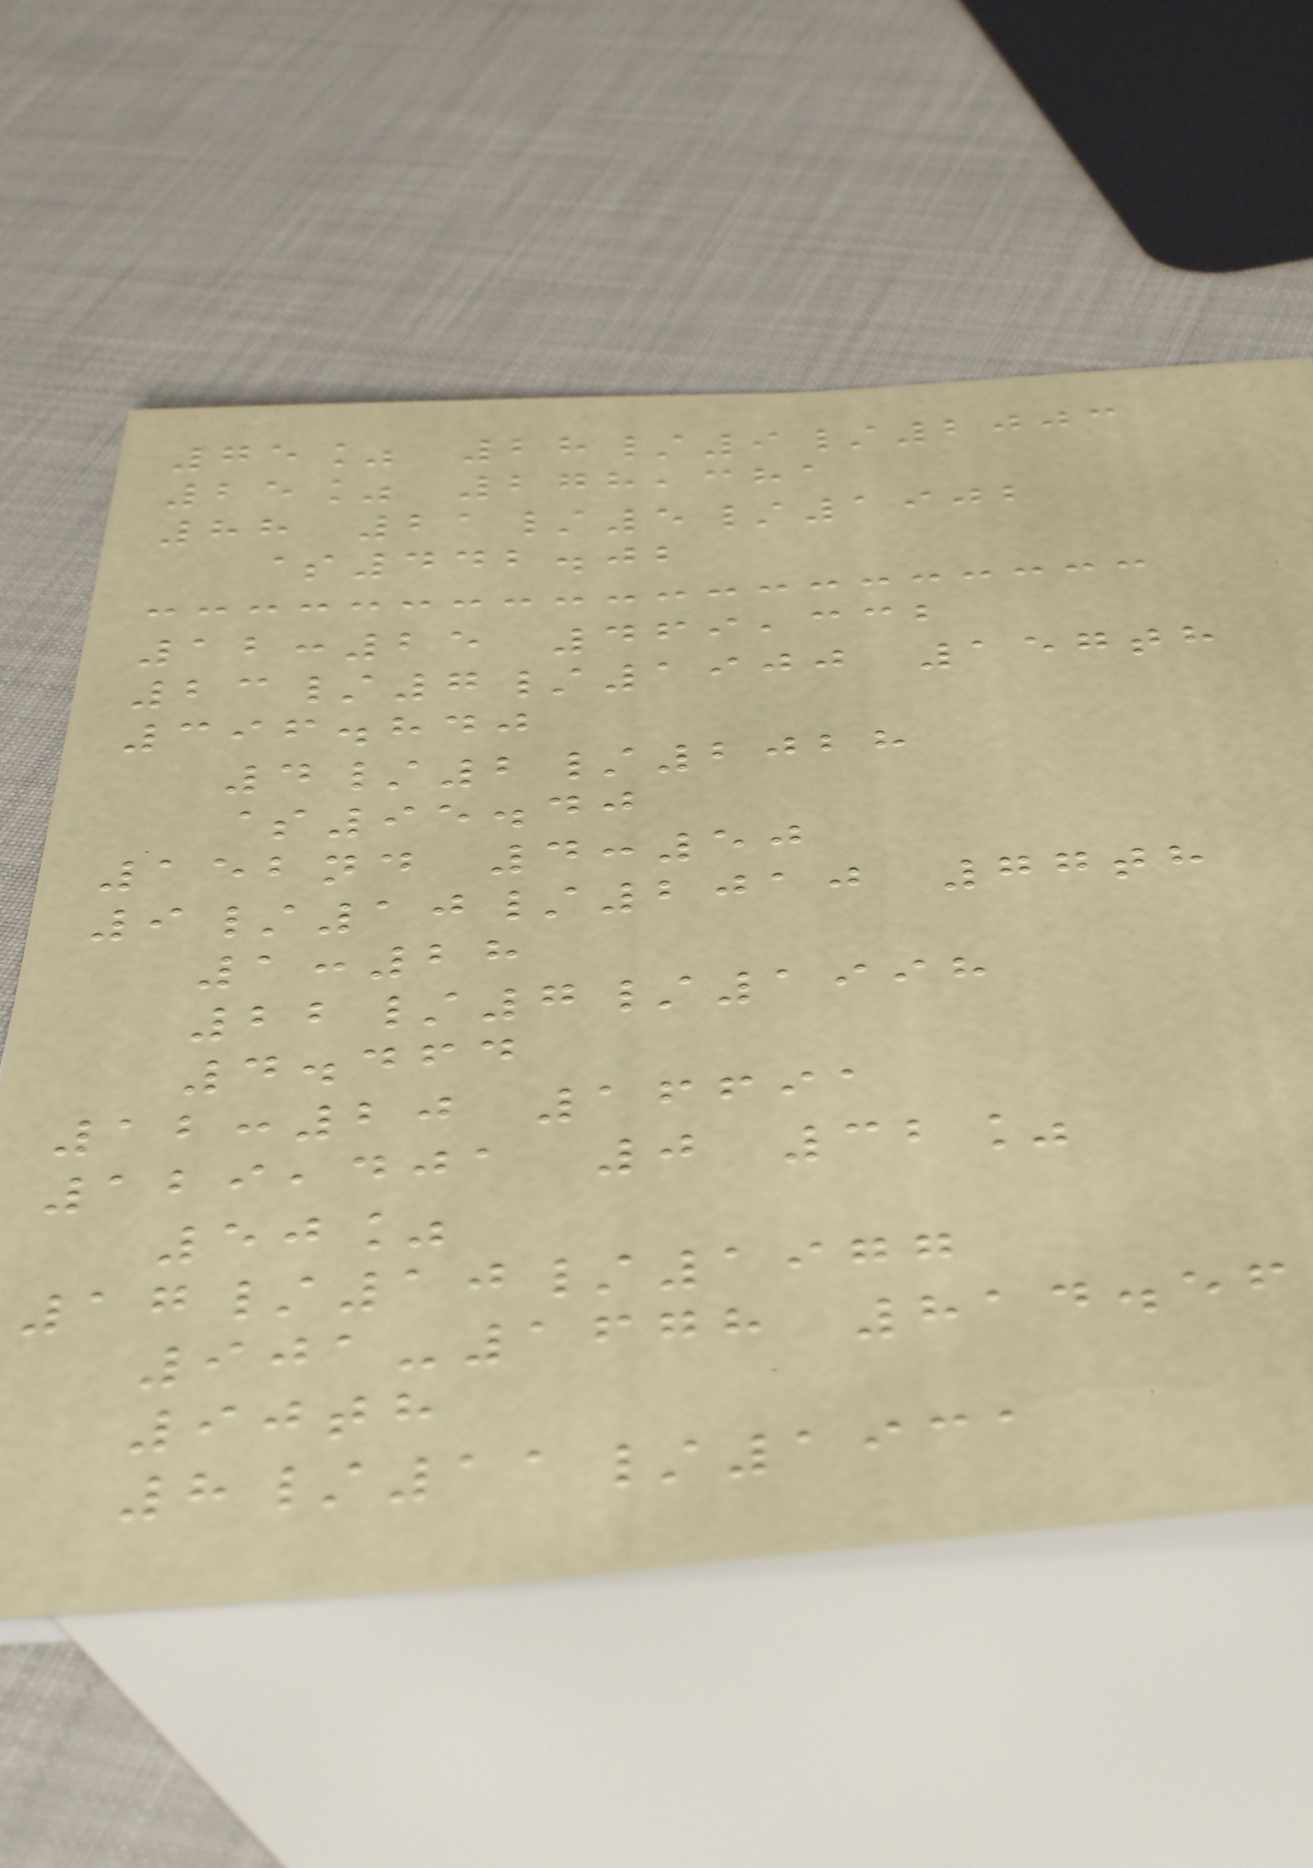75% 28/9/2003
25% 278,381
88 21/5/1902
$442.02
12:25 469,332
23/7/1900 157th
396.840
4/2/2028
$95.40
152nd 4:50
9/10/2010 77th
1:28
22/7/1998
4.464
12:20 16691
129,401 0 32%
50%
17/10/1977
901-1678 814.56
90th
8/11/1931
